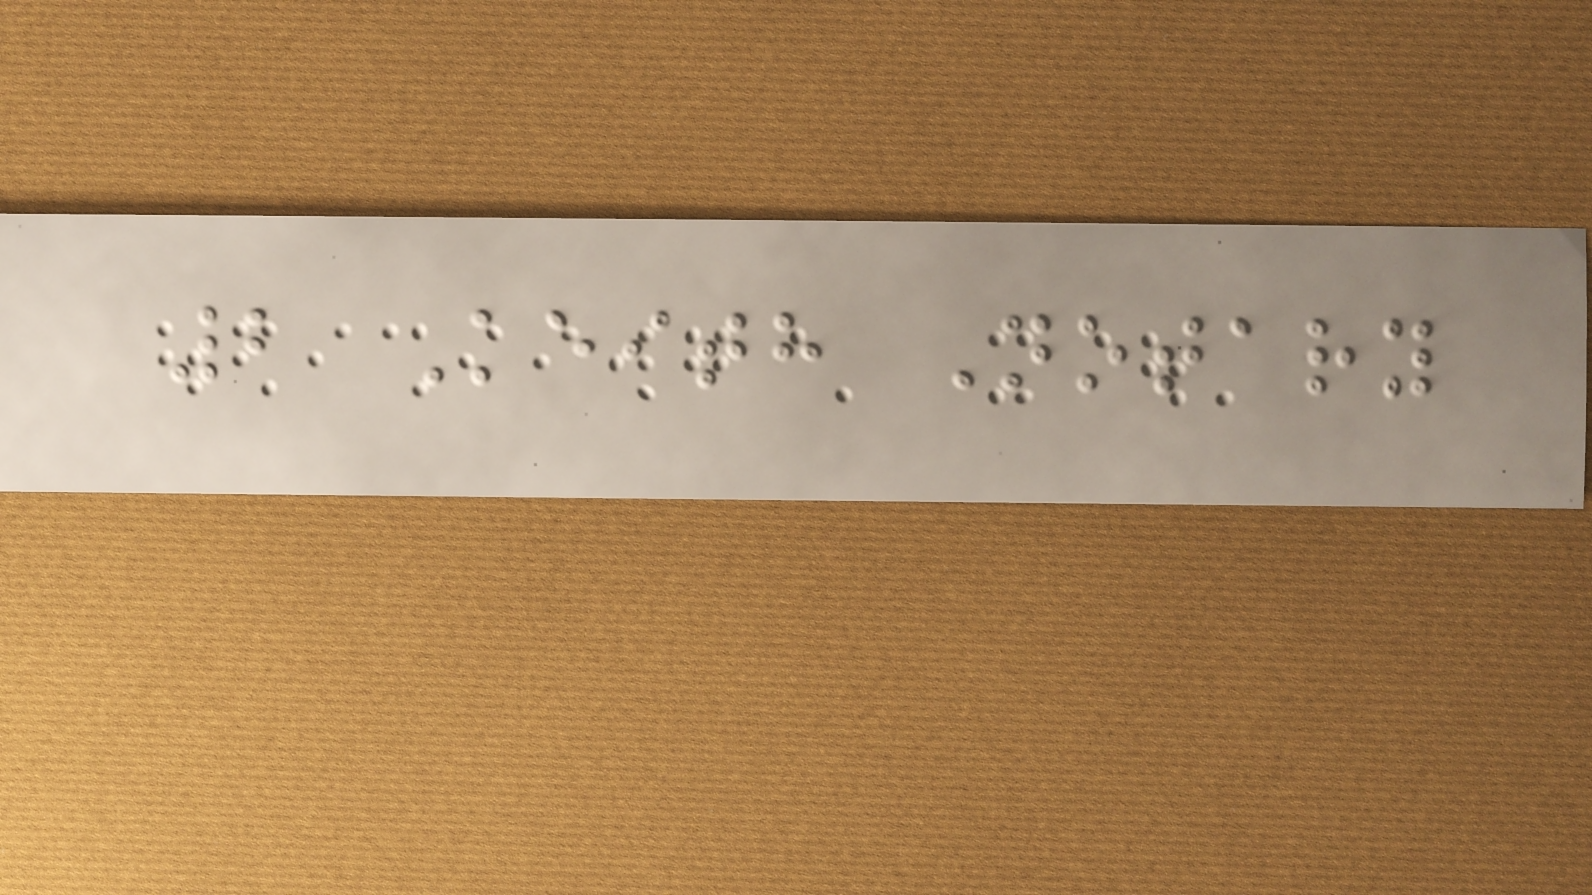2 Keith Notary
